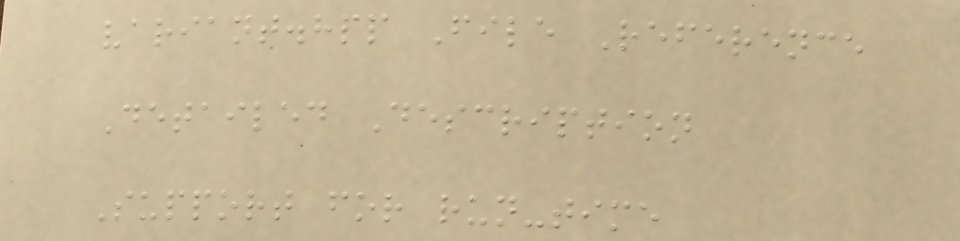variant.hpp File Reference
Detailed Description
Support for run-time
